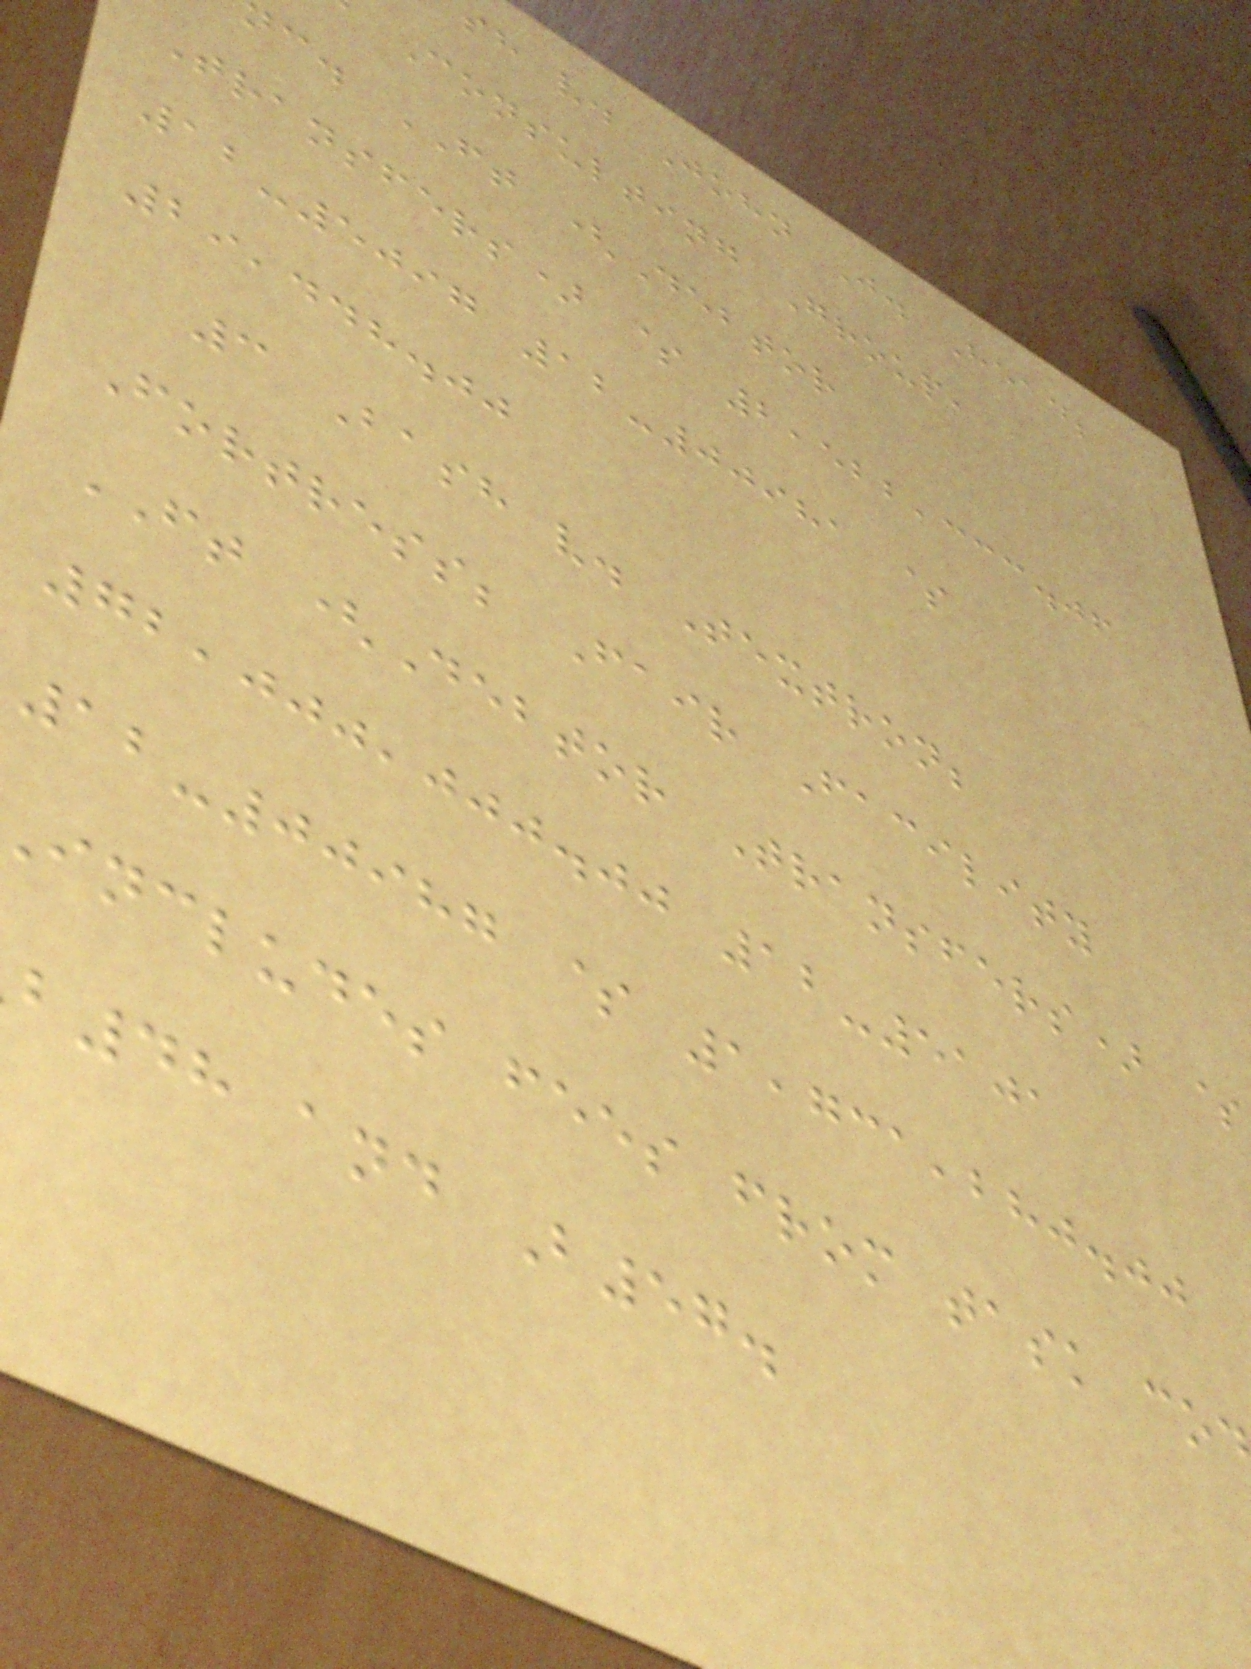sh v. John J. Head;
Consulting Group,
c. FT (Debtor
Transfers) $ 2,522,333.06
12-5097 12-00981 $
29,448.00
3 Bash v. Textron;
Fortress; Fair Facility
FT (Debtor Transfers) $
72,000,000.00 12-5101
12-00987 $ 1,731,280.00
includes fees from task co
b48 and B57.
